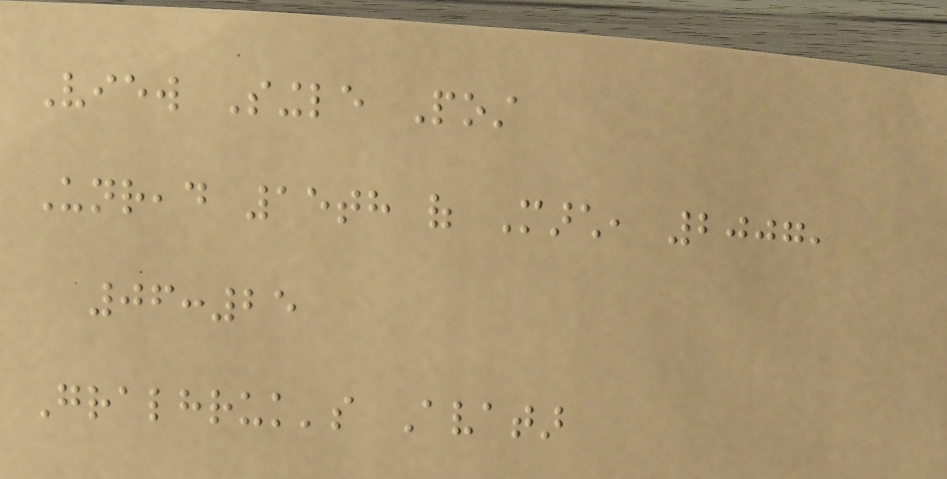View Single Post
Unread 15th of March, 2007,
06:25
Gralhruk's Avatar
